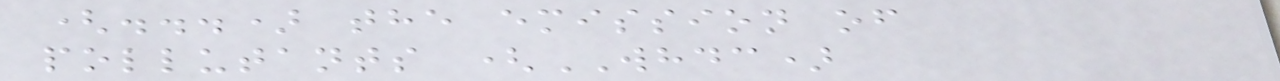(...) the emission of
pollutants (WHDC)
